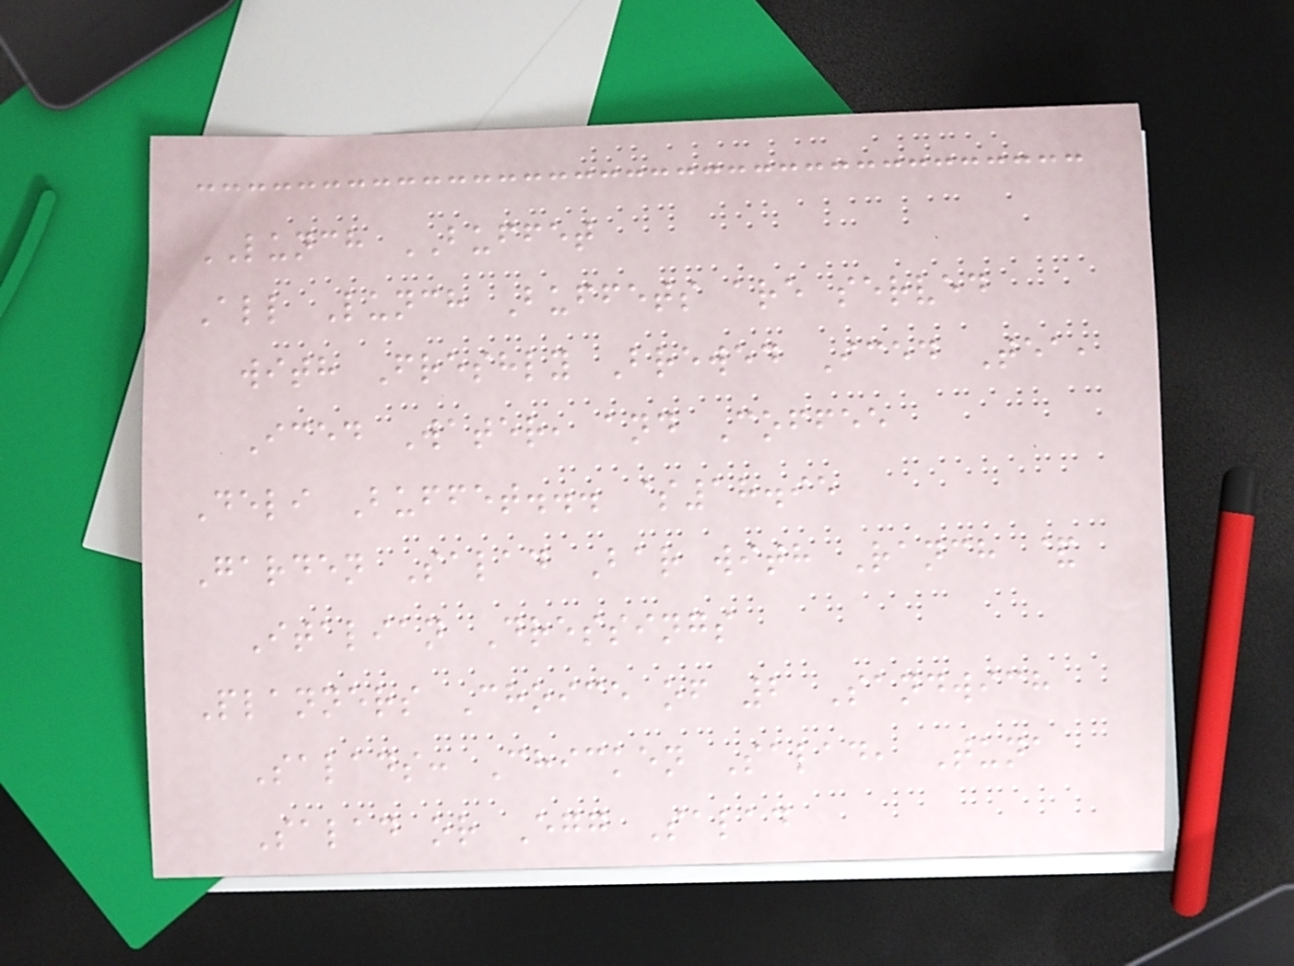LUNCH BUFFET
All Lunch Buffets are served
with Freshly Brewed Iced Tea,
Iced Water, and Coffee
Deli Buffet... $18.95
Garden Salad Bar with Ranch &
Italian Dressings
Planners Choice of 2 Sandwich
Salads: Chicken Salad, Tuna
Salad or Egg Salad
